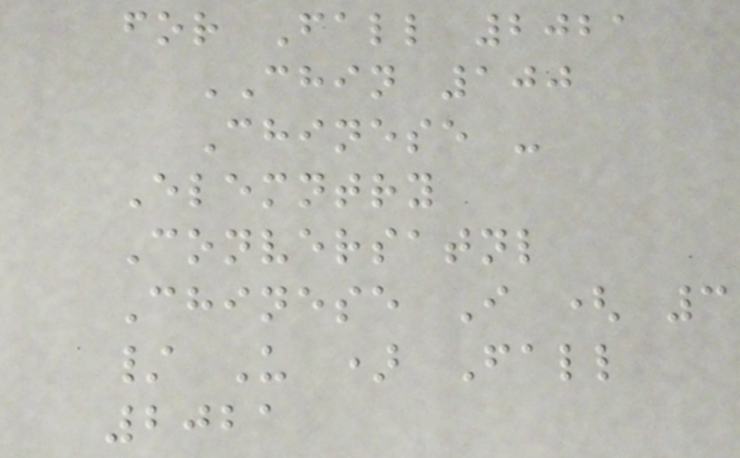for Fall 2021
CHIN 100
Chinese -
Elemntry
Conversatnl
Chinese I ( 3
/ U ) Fall
2021
